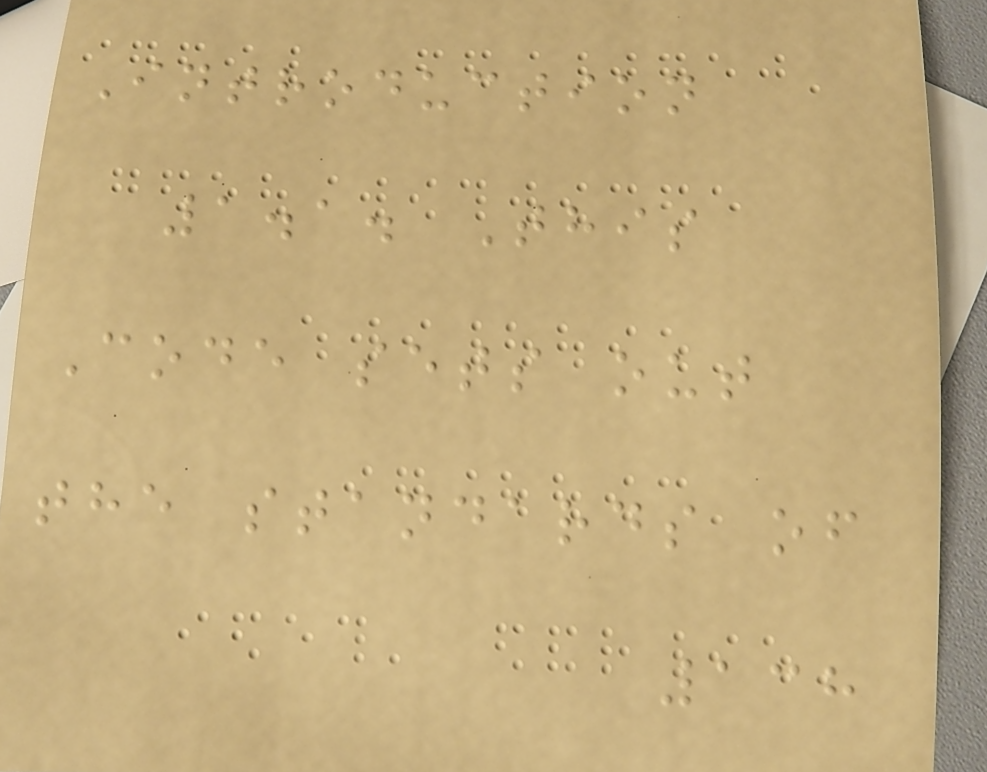Introduction
1.1. This
Code sets out
the standards of
138
